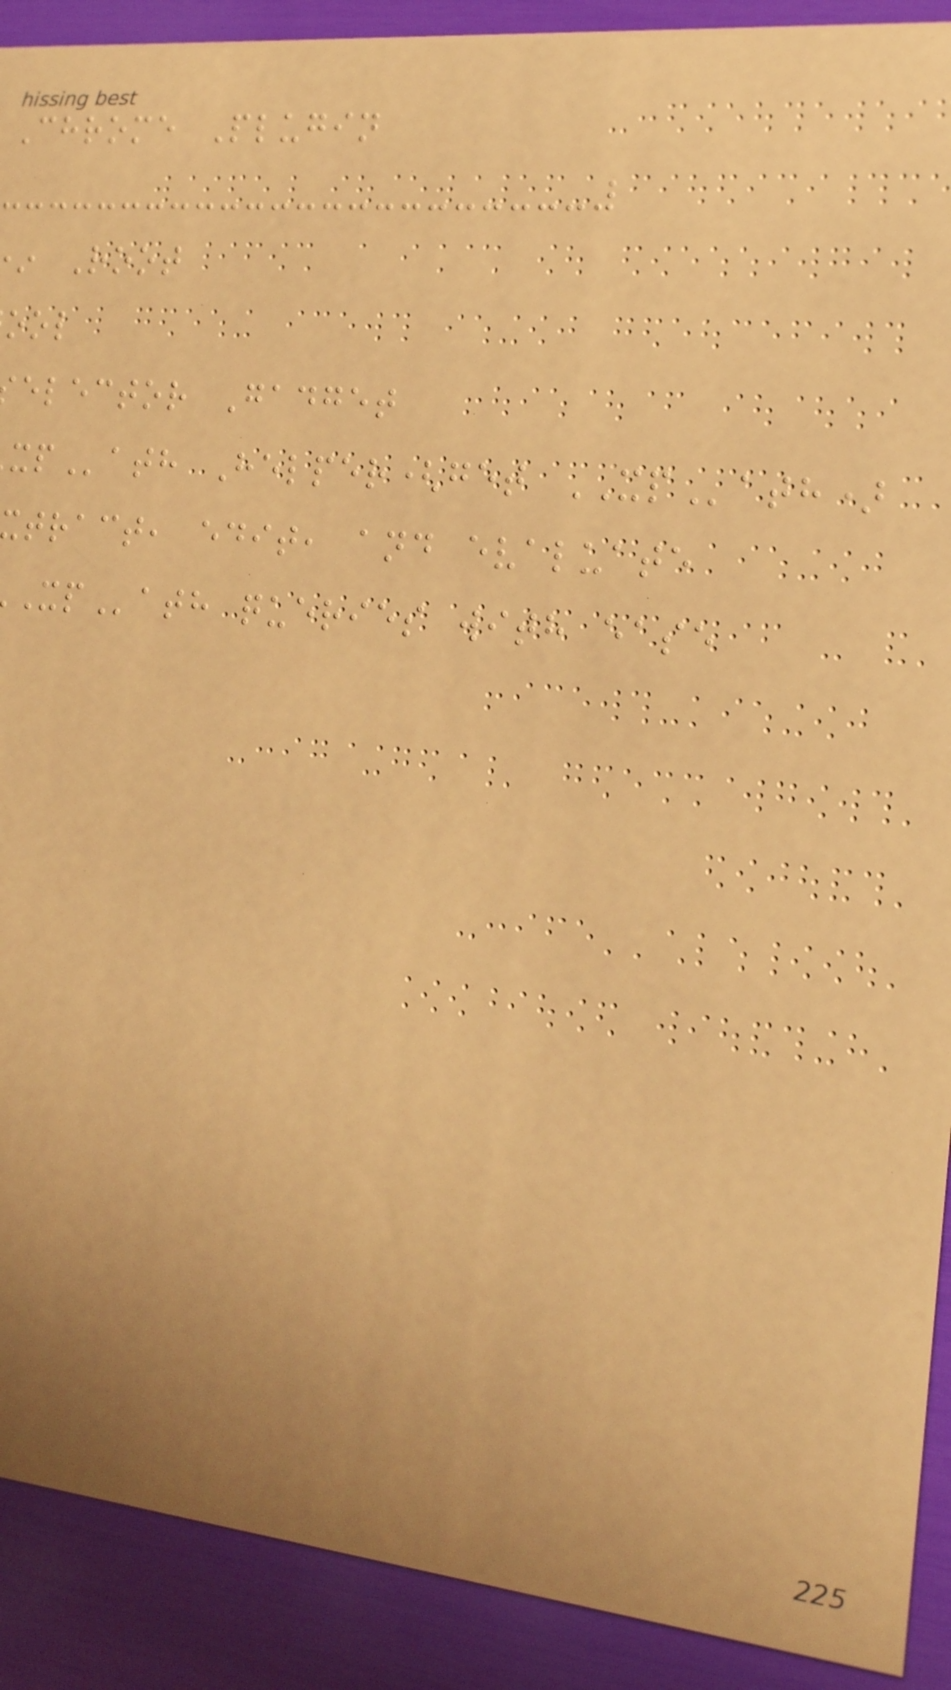Chrome Plugin
Root
elector Gadget
ath Helper(get XPath)
tract, edit, and evaluate
ath queries with ease
